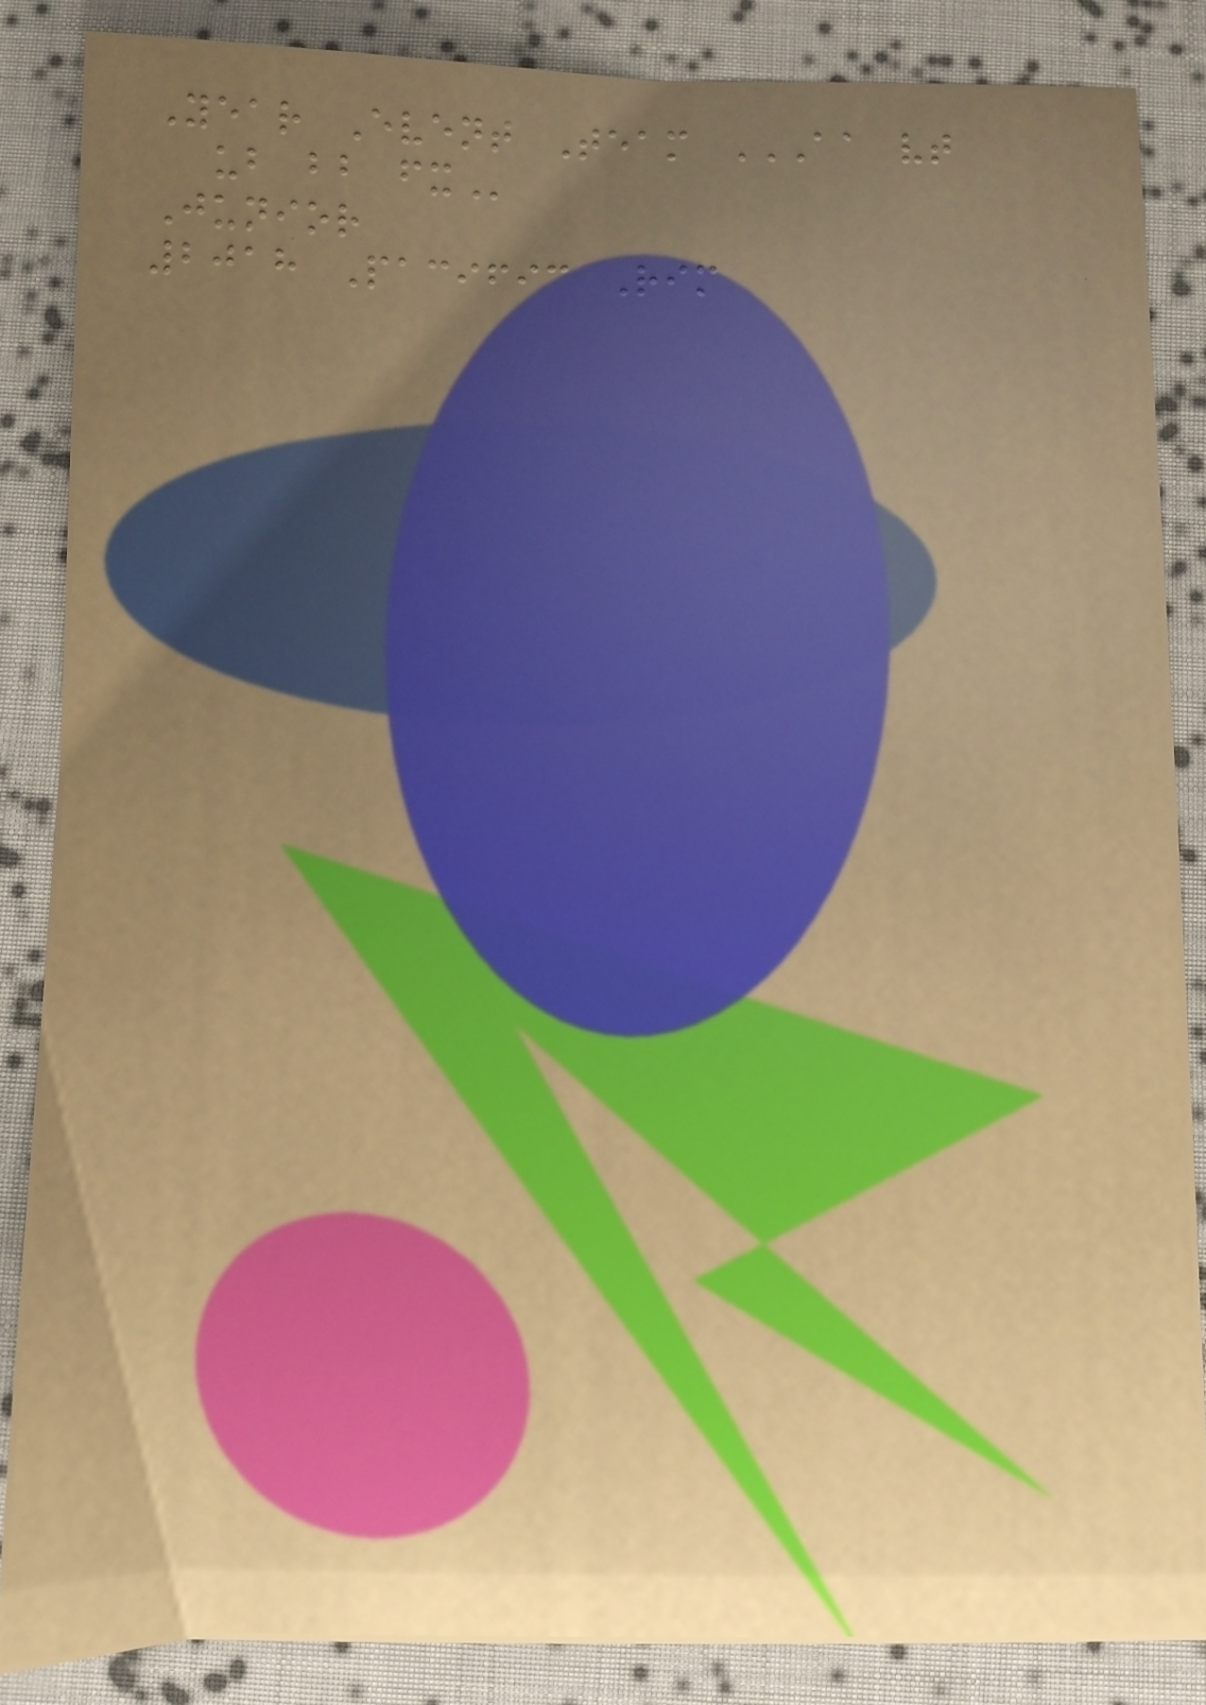Year Event Team AA VT
UB BB FX
Junior
2018 Pacific Rim
